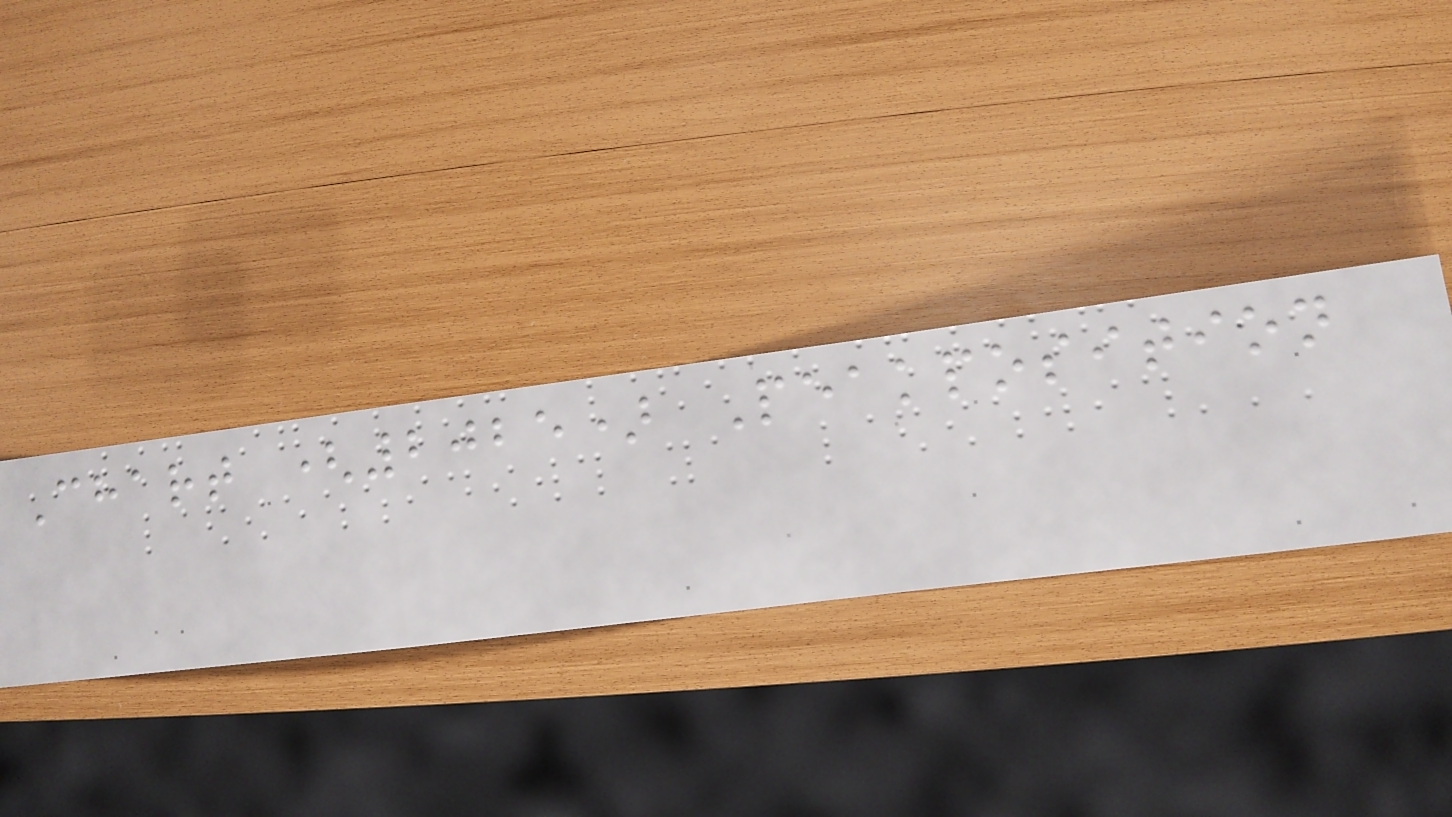Chart (2025) Peakposition
